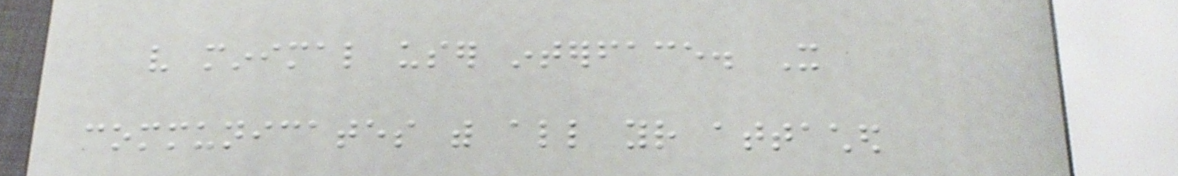very minimal user interface. It
communicates with all your attached
